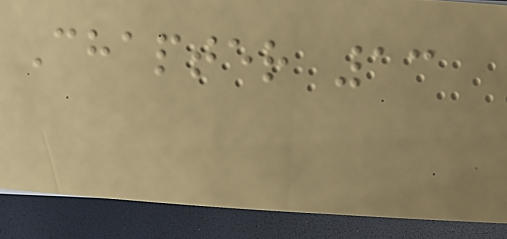Chapter 13
